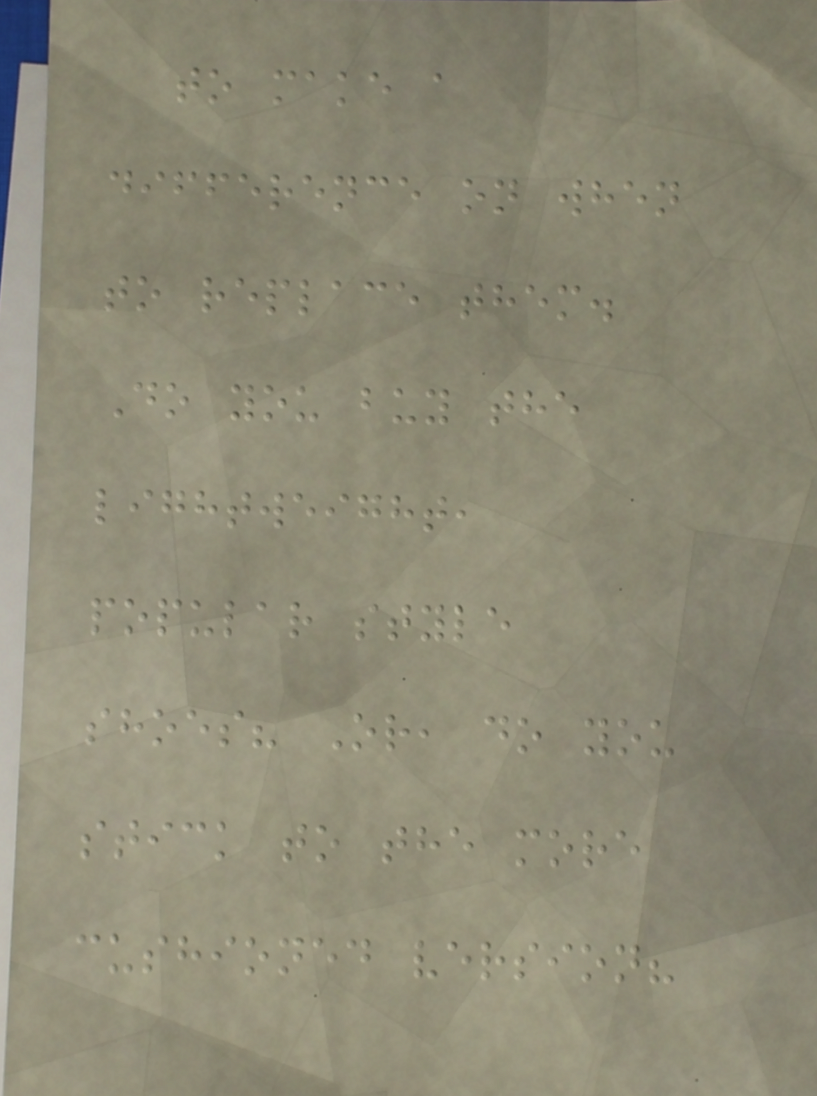to make a
difference on when
to replace them.
Do you buy the
lightweight,
popular style
shoes? Or, do you
stick to the more
cushioned version?
